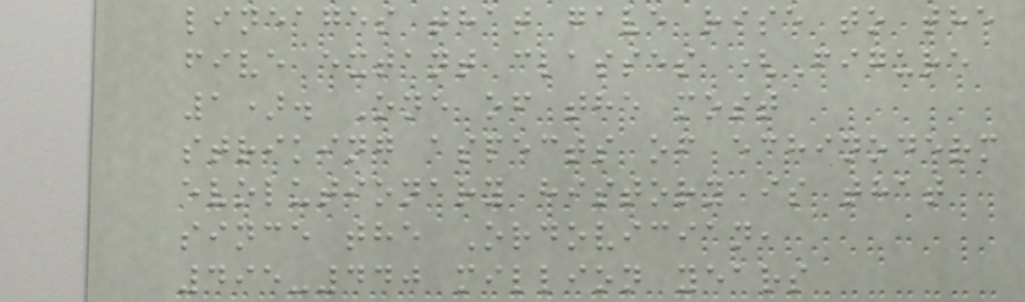lineages that gave rise to the
five extant classes (Figure
1). One of the most
striking aspects of echinoderm
evolutionary history is that
since the Ordovician,
495-440 million years
